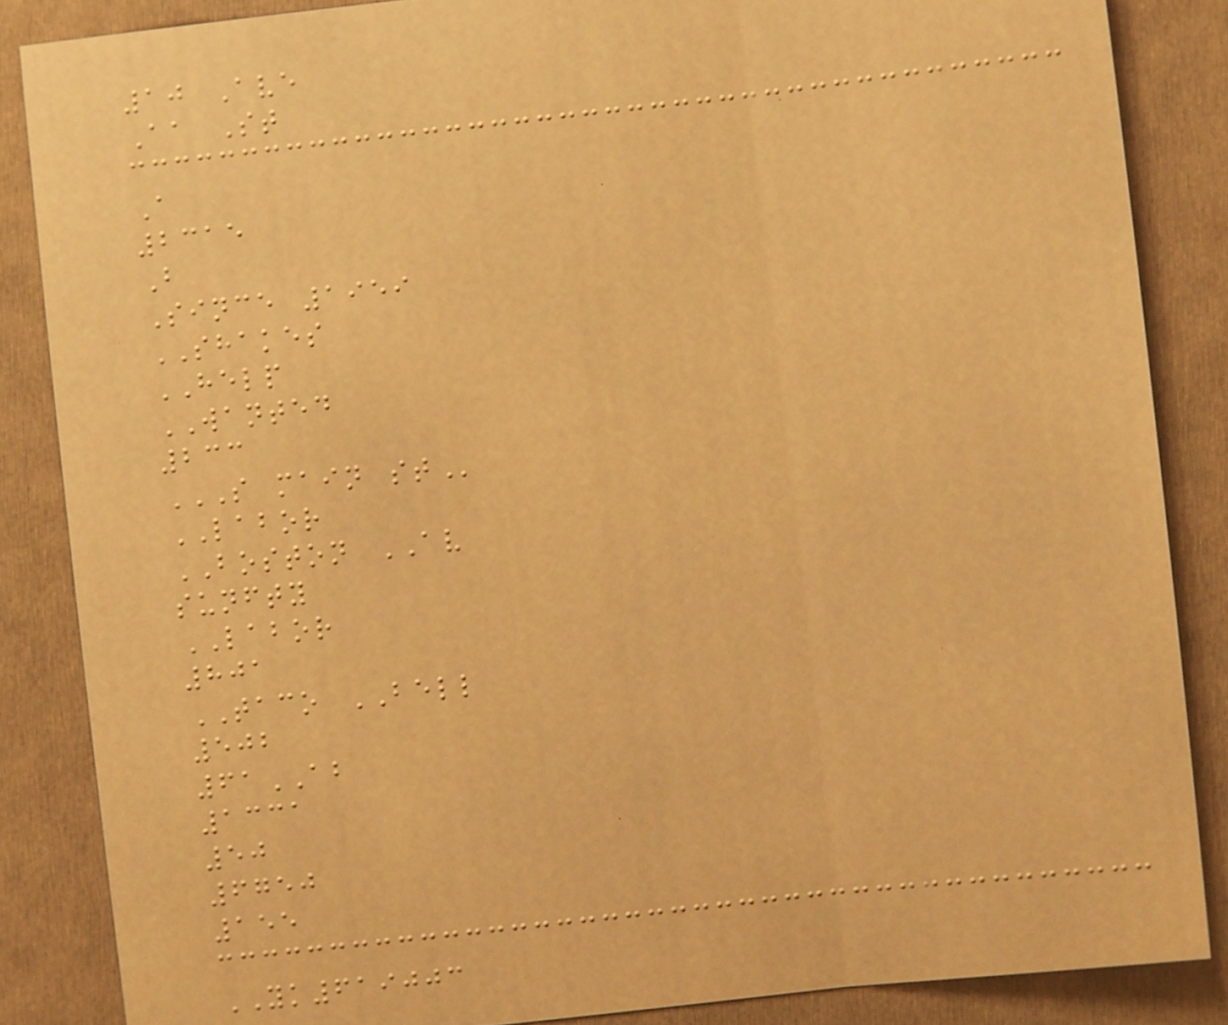10 Ave
Aa St
A
2315
B
Since 1959
SHAKES
HELP
WANTED
233
S MAIN ST
LABOR
BOSTON AV
sunfty
LABOR
801
TACO BELL
502
61AB
1331
50
6750
155
YK619003
